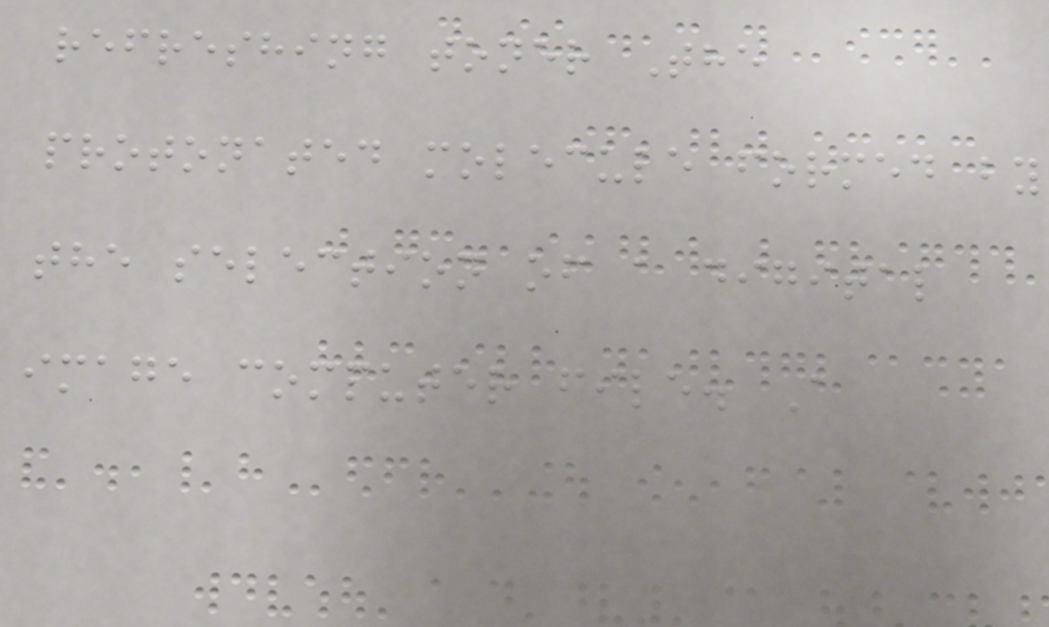refreshing toner The
protonated molecule formed by
the selection of a digital
image computer file. A
